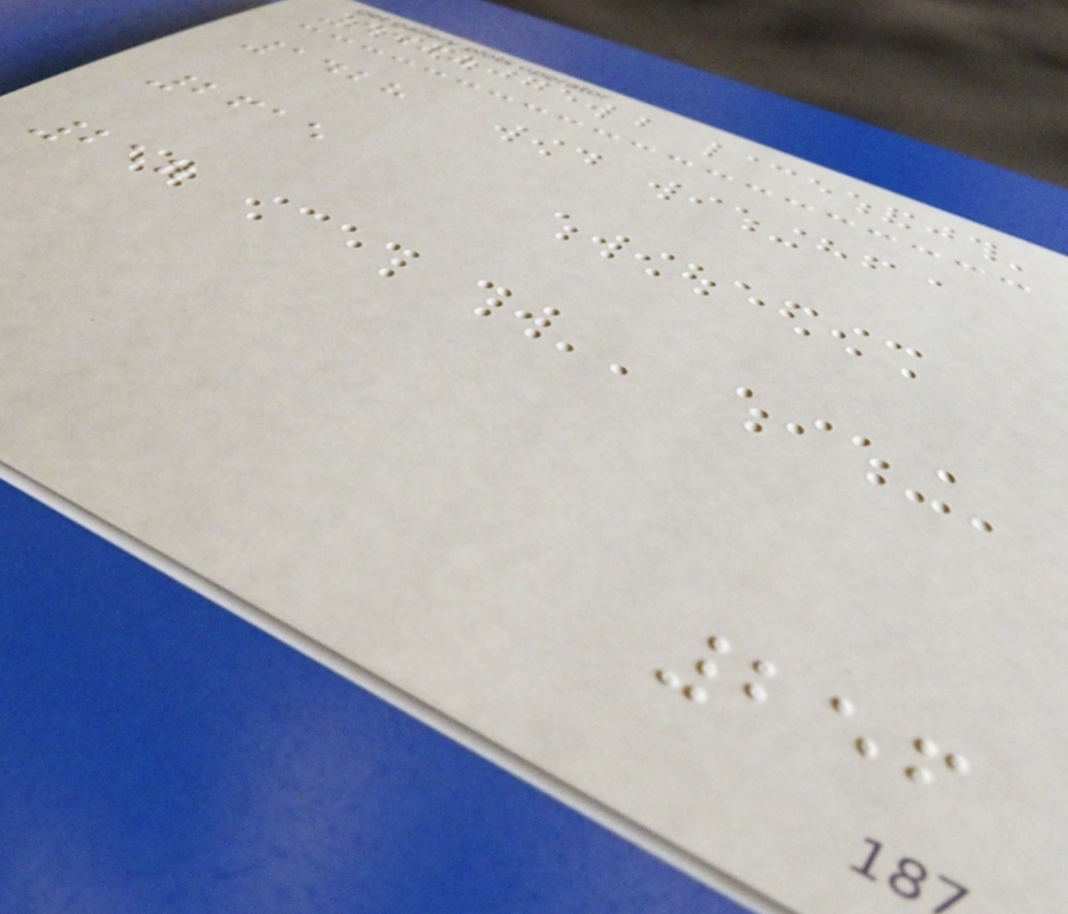4400
1428
2615
257
256
